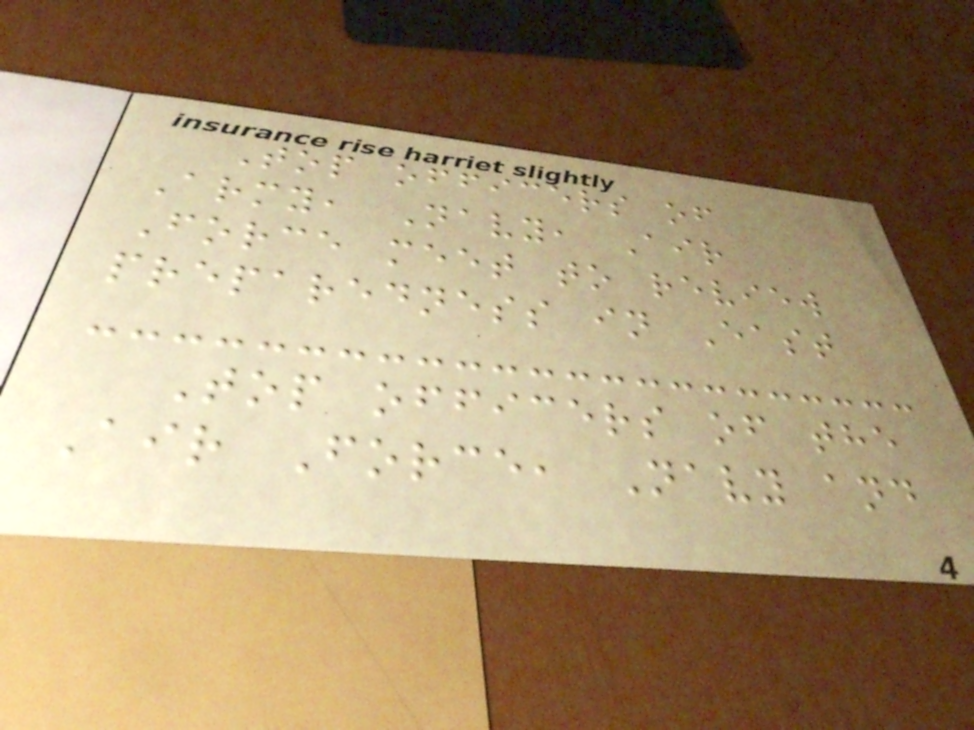Top officers of
Army, Navy, Air
Force meet to review
preparedness in East
Top officers of the
Air Force, Navy and
